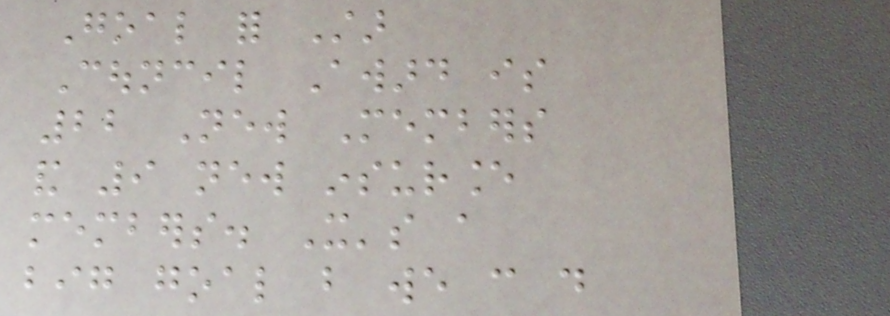Goal for Star
Council Award is
22 New Members
and 9 new insurance
members. It's a
big goal but we can do
